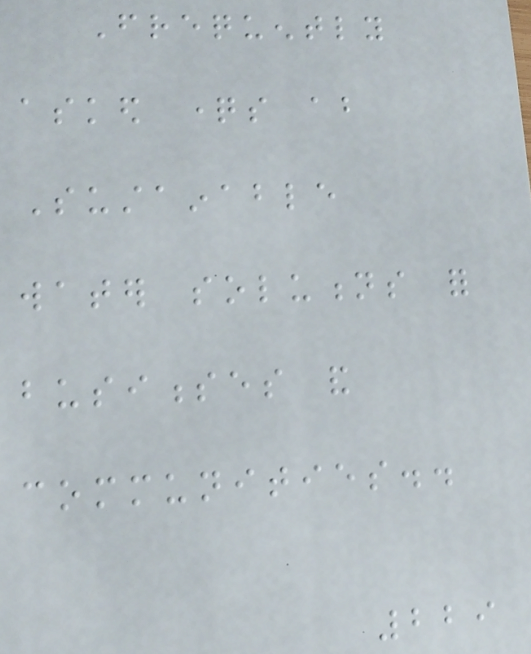Frequently
asked questions about
Sustainable
water solutions for
businesses and
communities..
229
